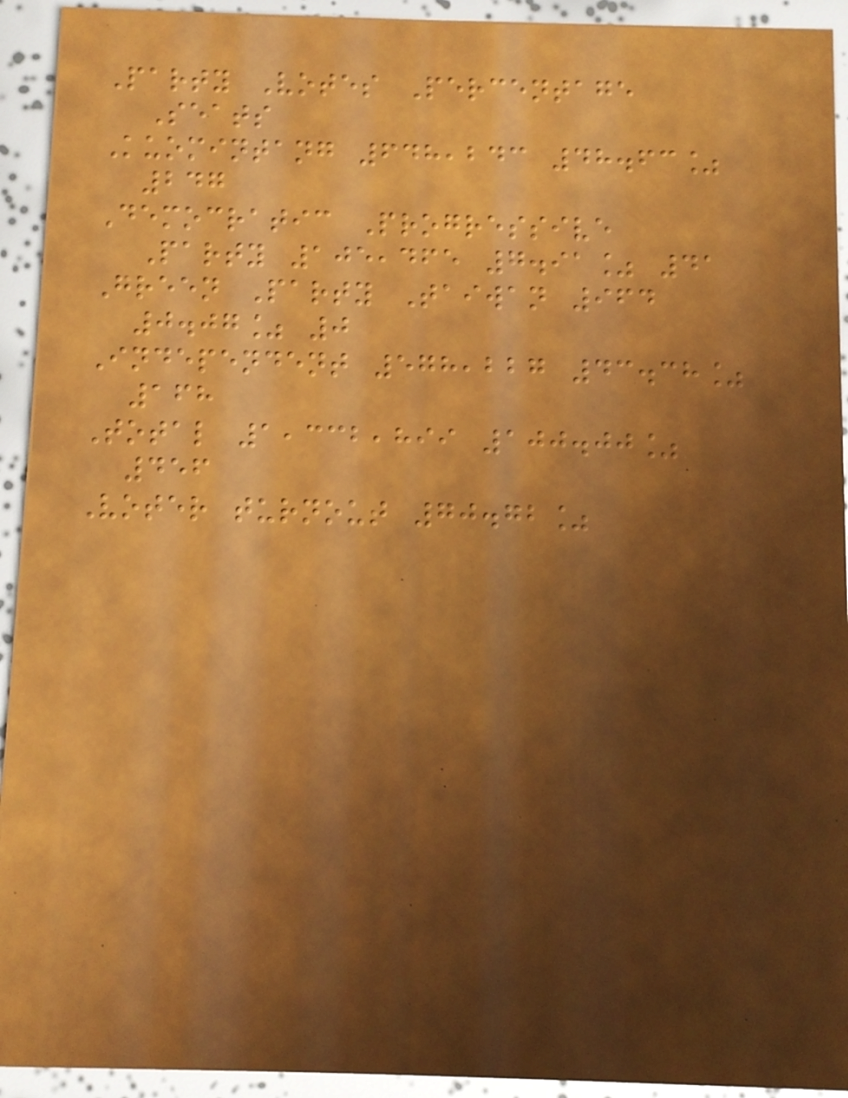Party Votes Percentage
Seats
Kuomintang 648,243 48.63%
247
Democratic Progressive
Party 105,465 7.91% 41
Green Party Taiwan 964
0.07% 0
Independent 578,227 43.38%
168
Total 1,332,899 100.00%
456
Voter turnout 70.72%
